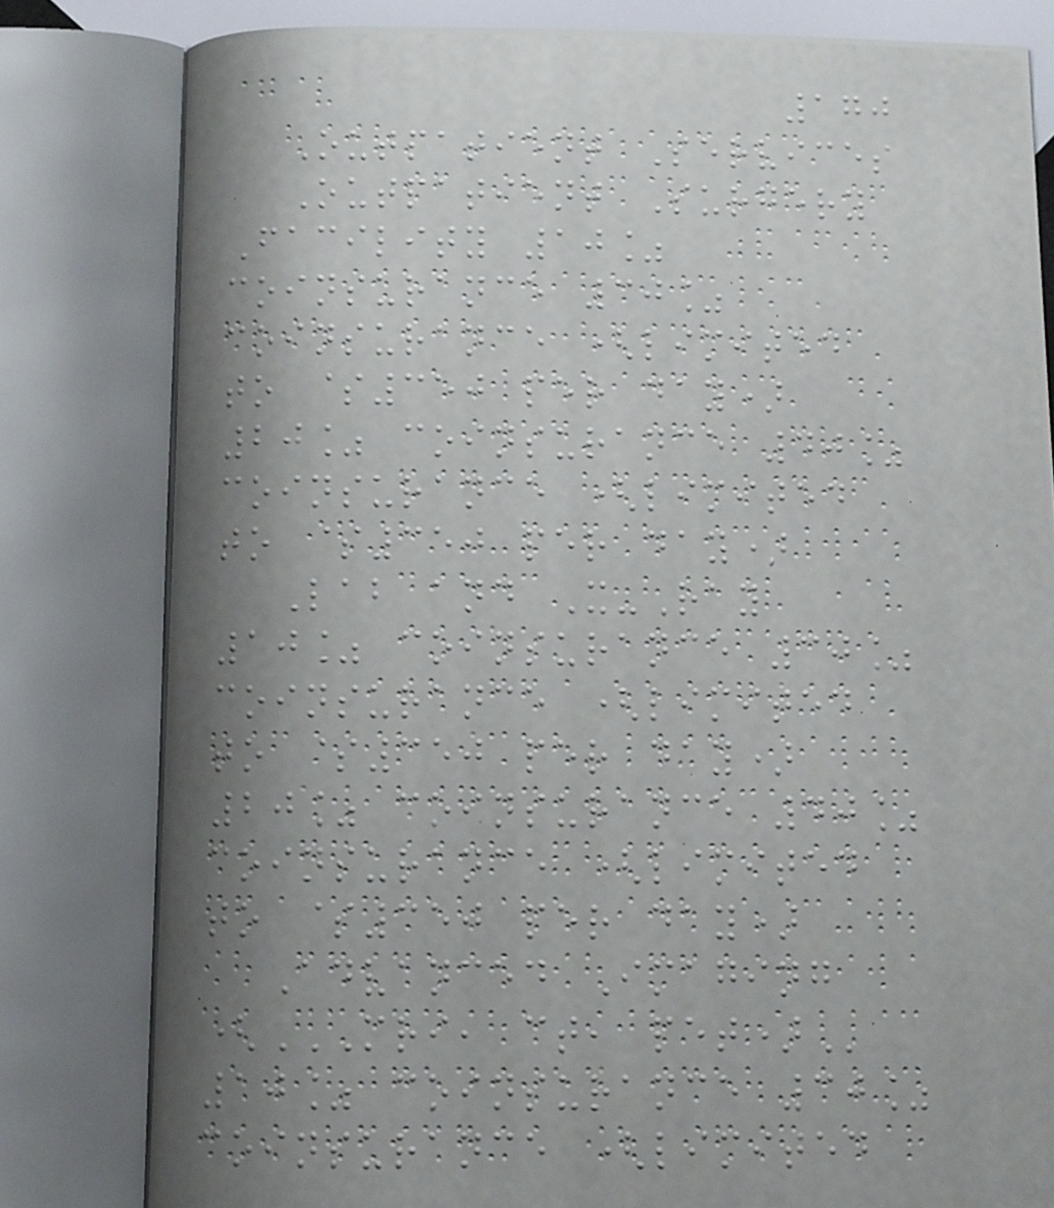170
Outpatient Services
Outpatient Surgery
Facility 10%
coinsurance 30%
coinsurance (limited
to $350 per day)
20% coinsurance 40%
coinsurance (limited
to $350 per day)
Lab and X-Ray
10% coinsurance 30%
coinsurance (limited
to $350 per day)
20% coinsurance 40%
coinsurance (limited
to $350 per day)
Advanced Imaging
(MRI, CT, PET)
10% coinsurance 30%
coinsurance (limited
